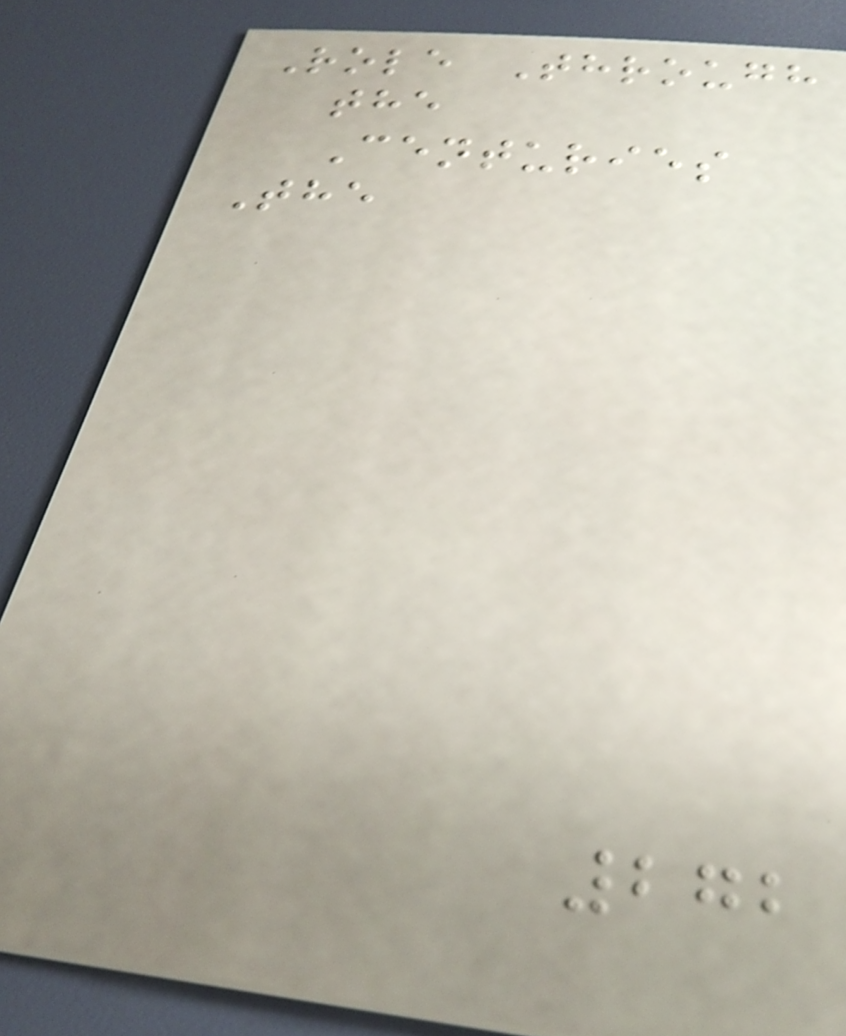Role Through
the
Centuries
The
272
